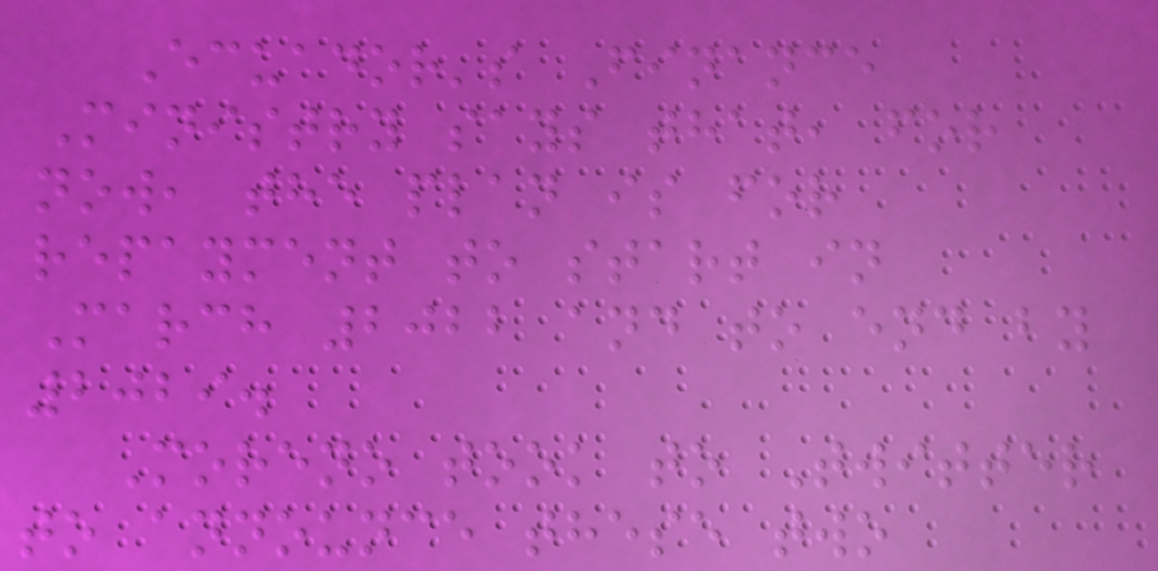Ecuador's Finance
Ministry says that, for
now, the plan is for
repayment to start in
March 2022 and to end by
2029.
Moreno took to Twitter
to announce these two
